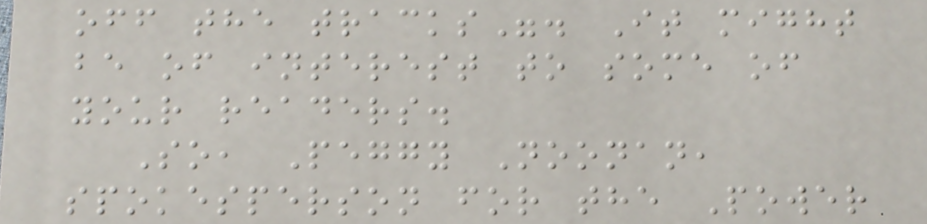off the tracks". It might
be of interest to some of
your readers.
So, Peggy Noonan,
spokesperson for the Power
